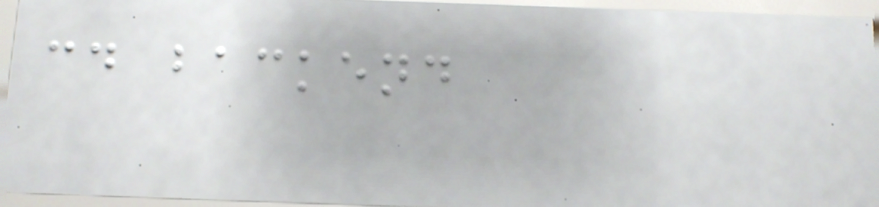cd backend
